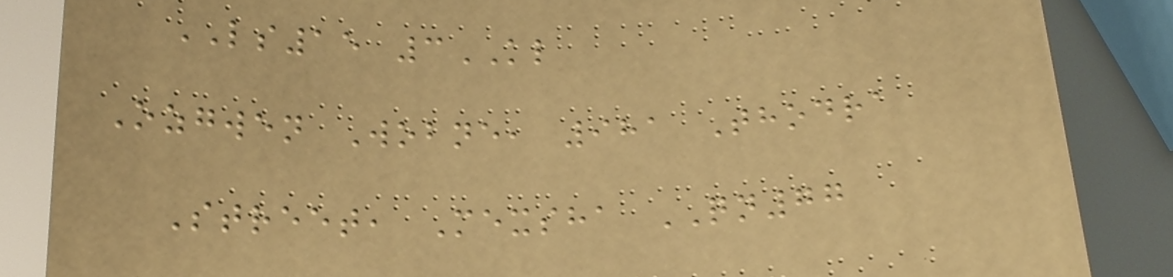LS15 3KL
Ozgwen Wobne, 981 Thodra
Street, Mexsha QN77
